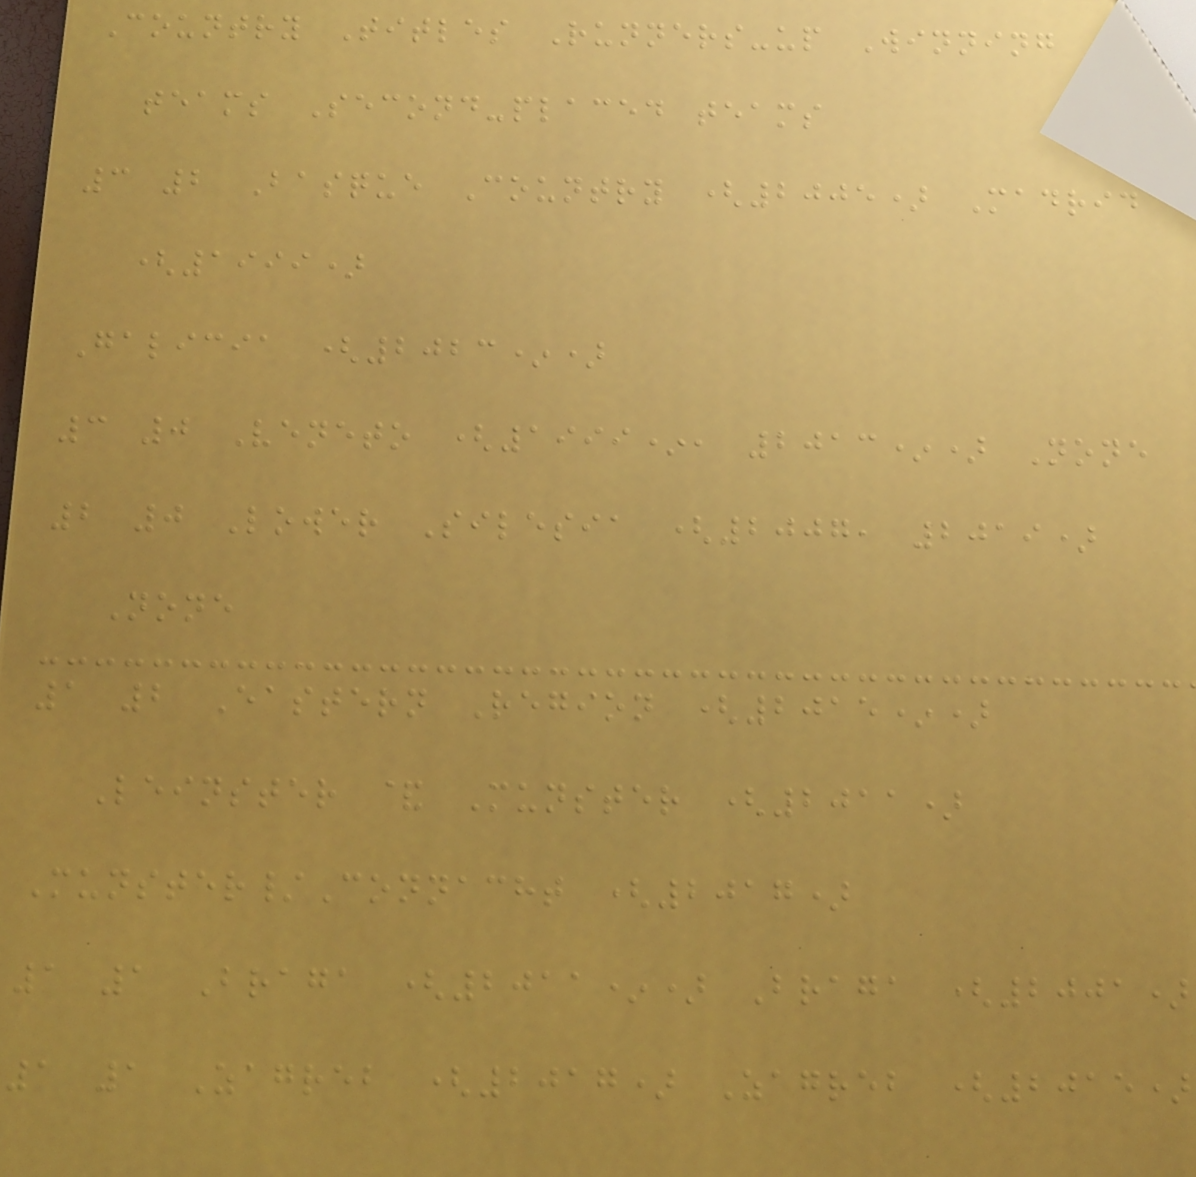Country Titles Runners-up Winning
teams Second-placed teams
3 2 Basque Country (2005) Madrid
(1999)
Galicia (2023*)
3 0 Veneto (1999*, 2013*) None
2 0 Lower Silesia (2007, 2019)
None
1 2 Eastern Region (2015*)
Leinster & Munster (2011)
Munster/Connacht (2017)
1 1 Braga (2011*) Braga (2001)
1 1 Zagreb (2017) Zagreb (2015)
